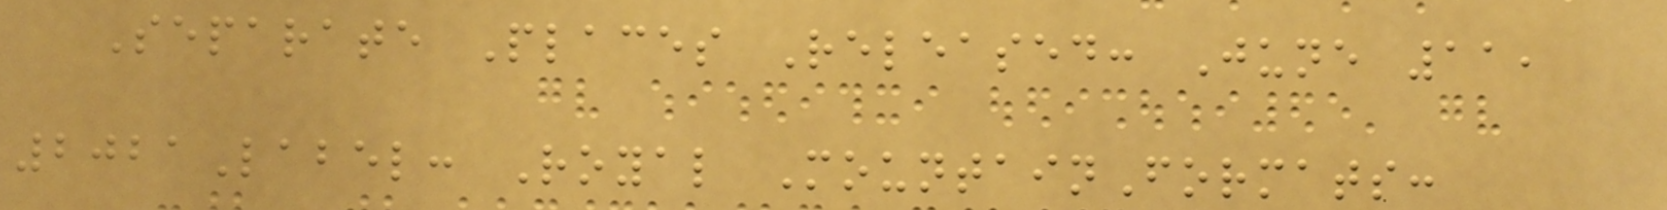Separate Places Released: June 11,
2021Label: Royal MountainFormats:
